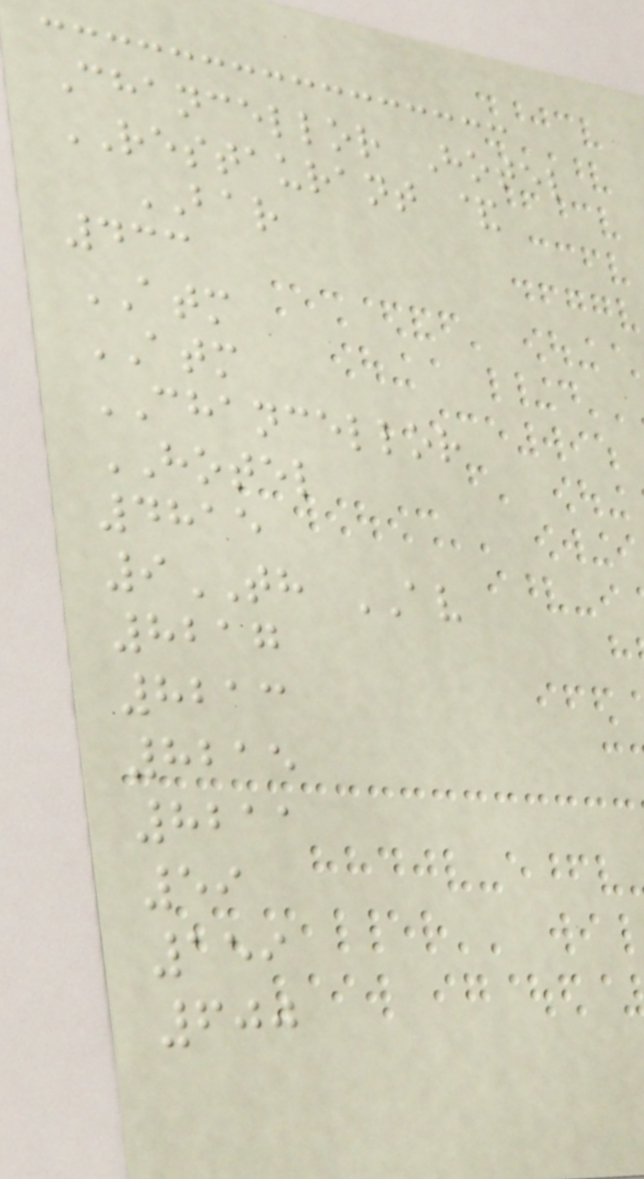Chancellor Hotel
RESTAURANT &
BAR
433
ATM
ATM
CHANCELLOR
HOTEL
4815
9TH AV
8217
8213
8215
8211
59
159
600
